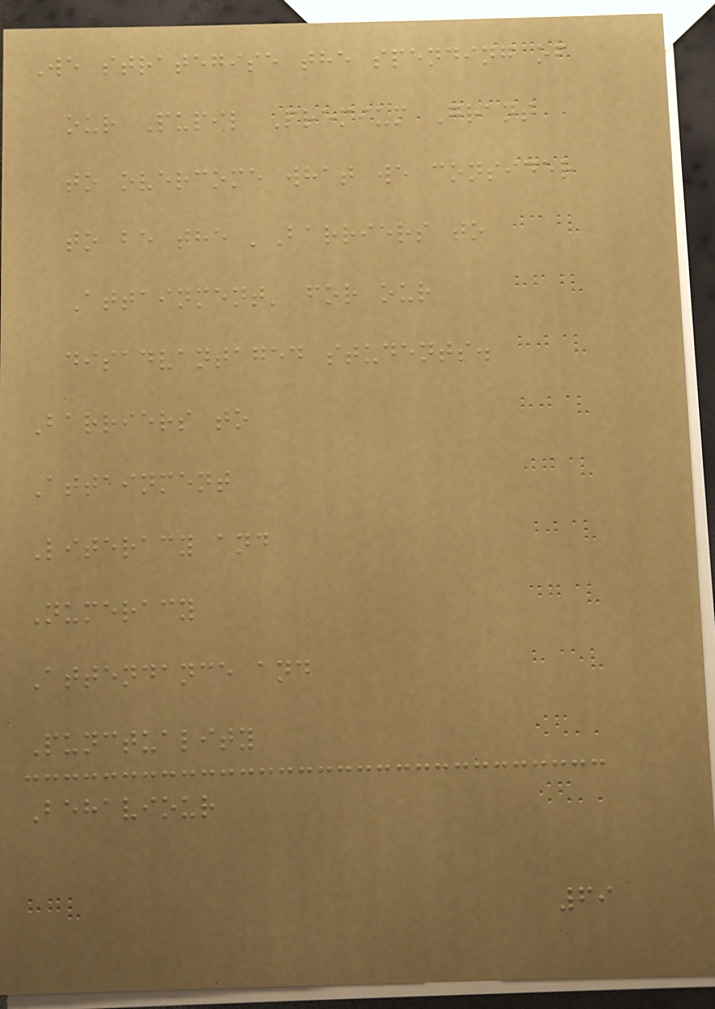We strategise the spending of
our Pupil Premium Grant
to overcome what we consider
to be the 'Barriers to
Attainment' for our
disadvantaged students.
Barriers to
Attainment
Literacy and
Numeracy
Attendance and
Punctuality
Behaviour
69
